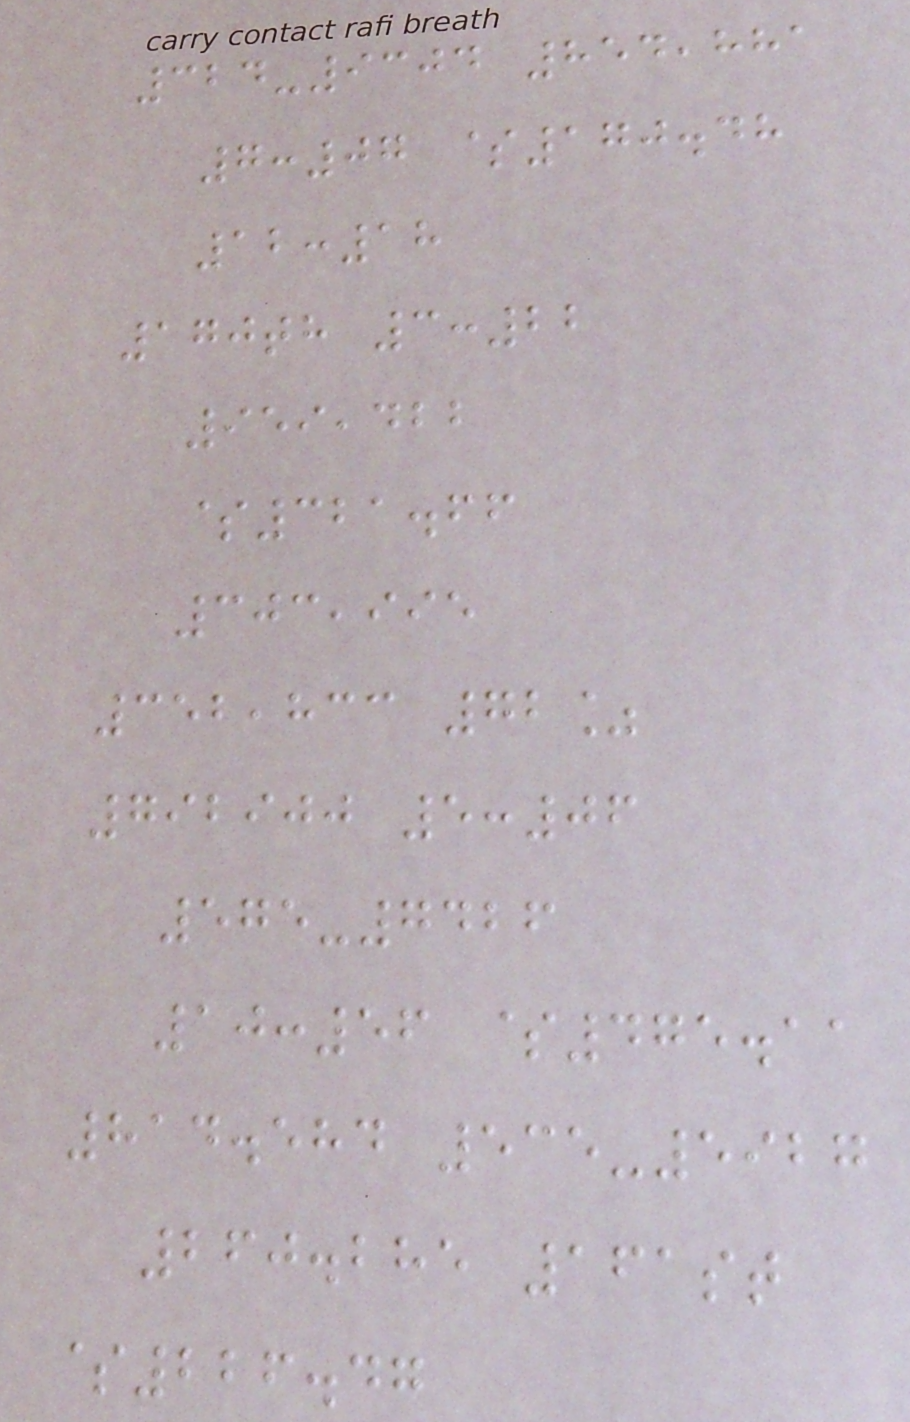324-9304 854,881
7:07 $170.48
12:18
170th 3:22
959,422
$321.66
303,995
352,833 72%
792900 5:06
575-7426
10:56 $475.11
814.584 535-5927
260.285 161st
$226.47
